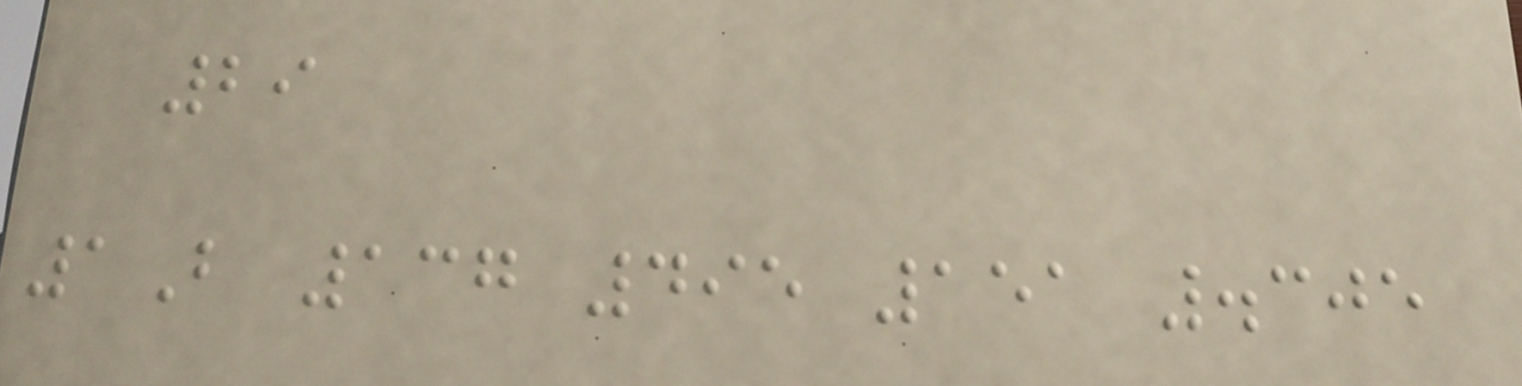29
1B 137 495 151 .305
